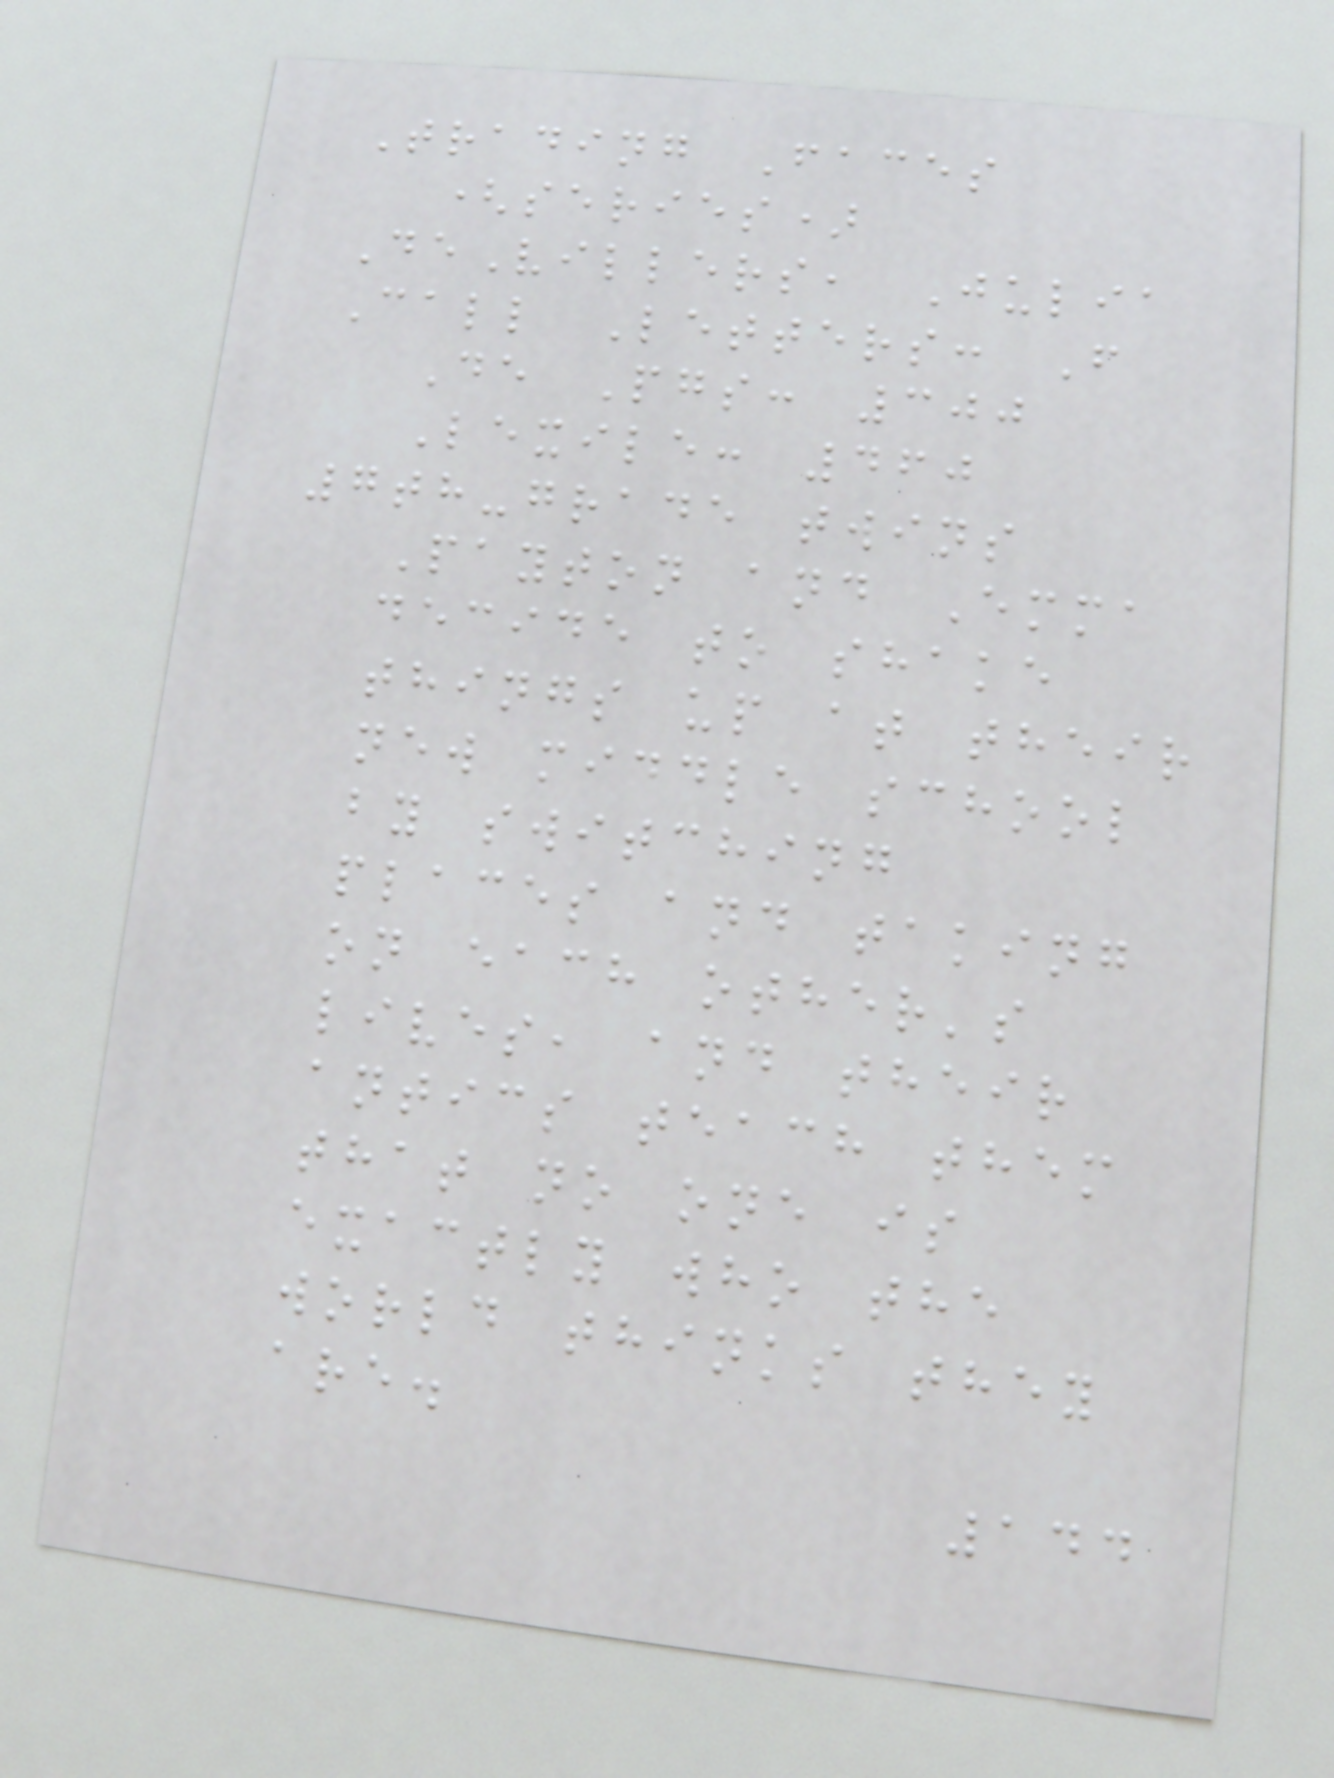Trading Faces
(series)
DeVillers, Julia
Call Letters: F
De Pgs: 300
Lexile: 460
7th-grade twins
Payton and Emma
decide to shake
things up at their
new middle school
by switching
places and taking
on each other's
lives, and their
antics teach them
that no one is
exactly who the
world thinks they
are.
144
